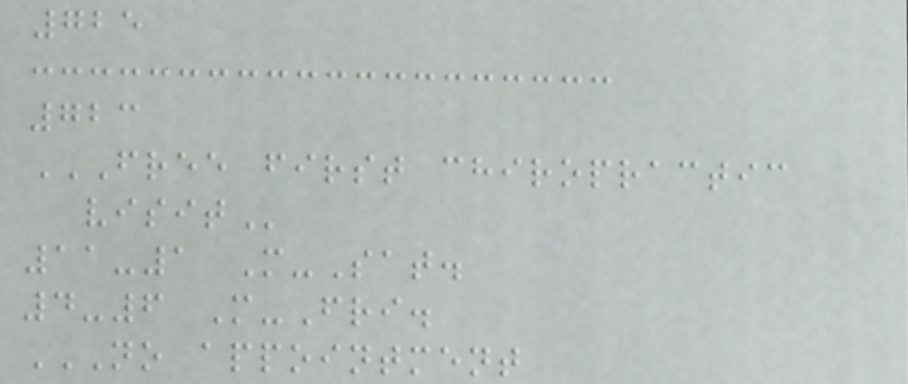725
723
FREE FIRST CHIROPRACTIC
VISIT
11-1 M-Sat.
4-6 M-Fri.
NO APPOINTMENT
